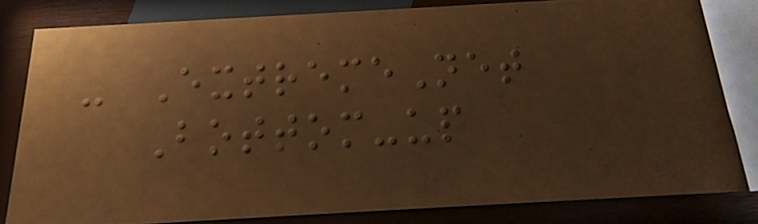- ExtremeNet
Bottom-up
